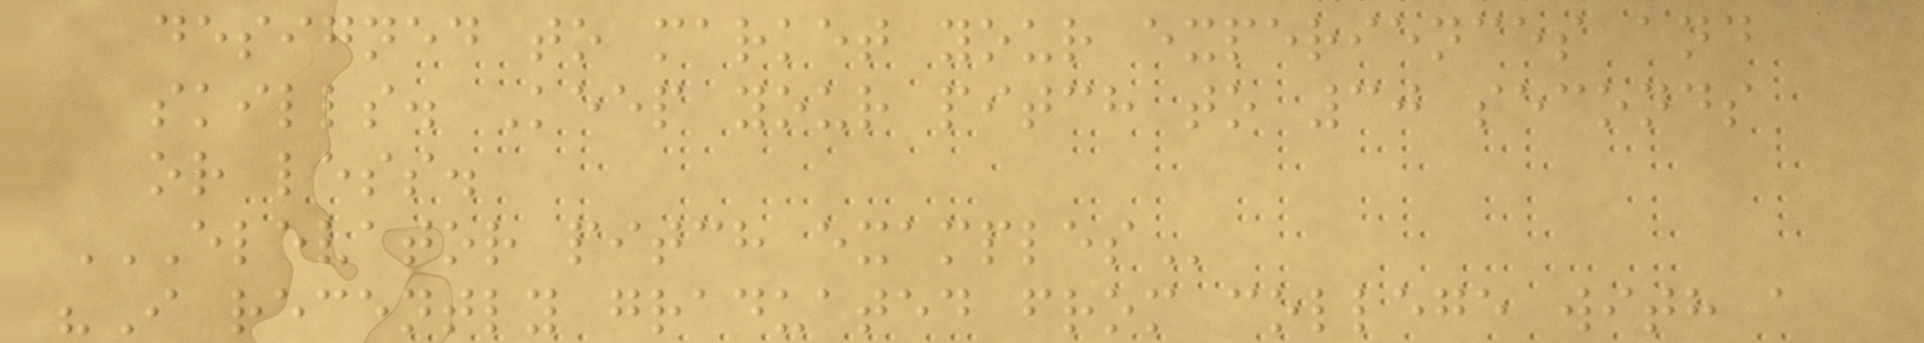designed to market your experiences and
skills. Keep your pitch to 30 seconds
or less.
ELEVATOR PITCH EXAMPLES
"I recently graduated from college with a
